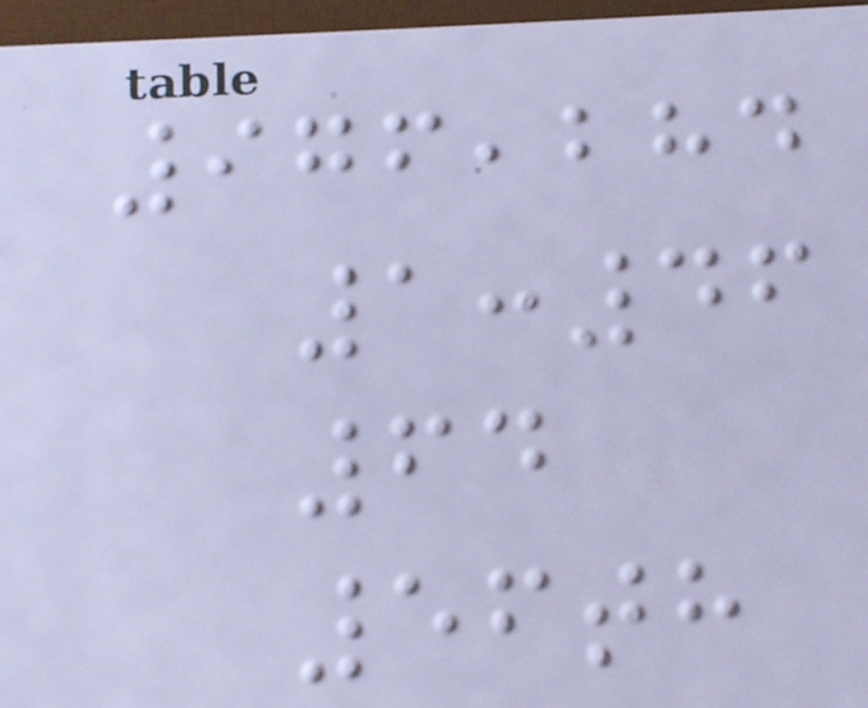976,284
1:46
64
56th
